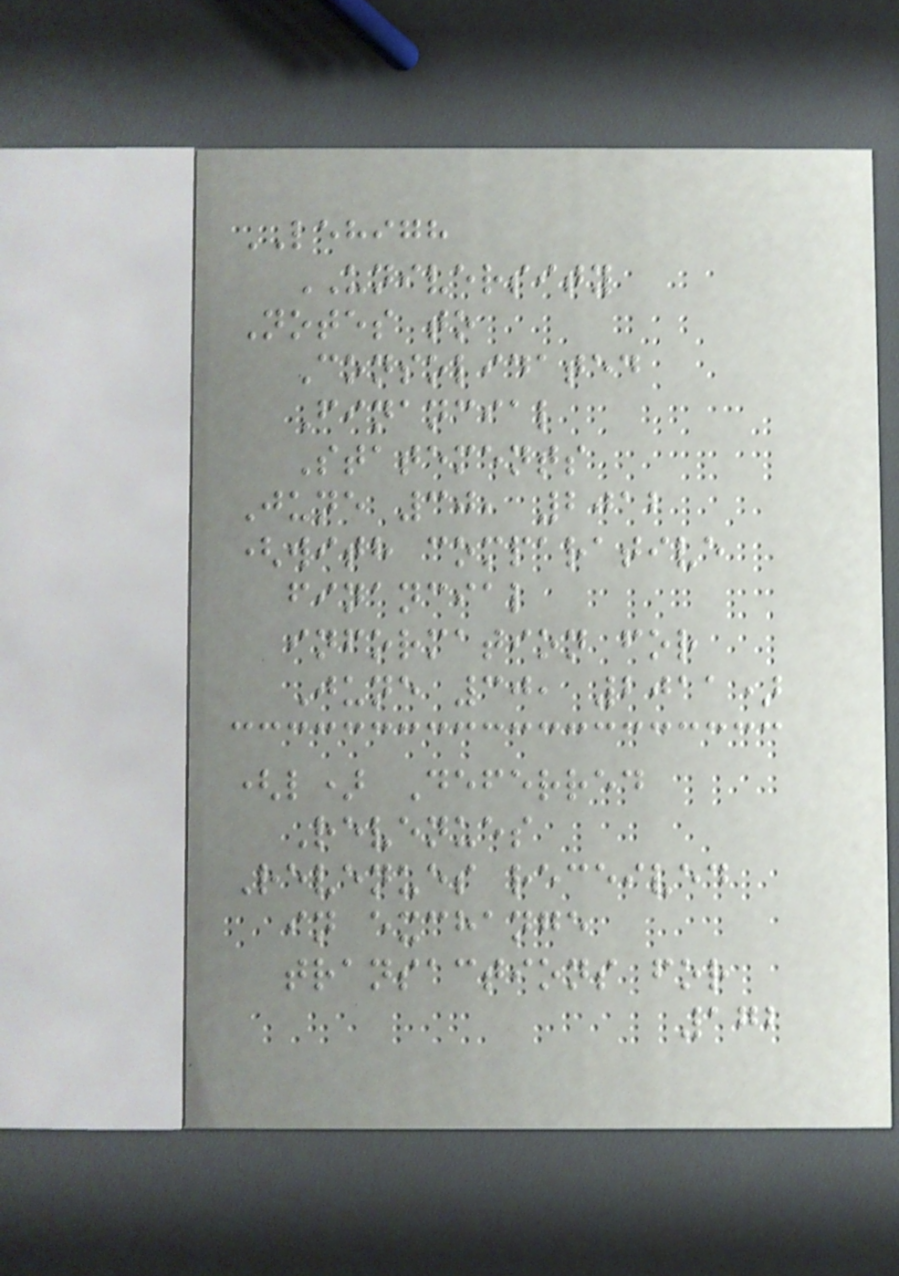LEHIGH
UNIVERSITY
Notes to
Consolidated
Financial
Statements
June 30, 2012
(with comparative
financial
information for
June 30, 2011)
(l) Deferred
Revenues
Revenues received
in exchange
transactions for
172
